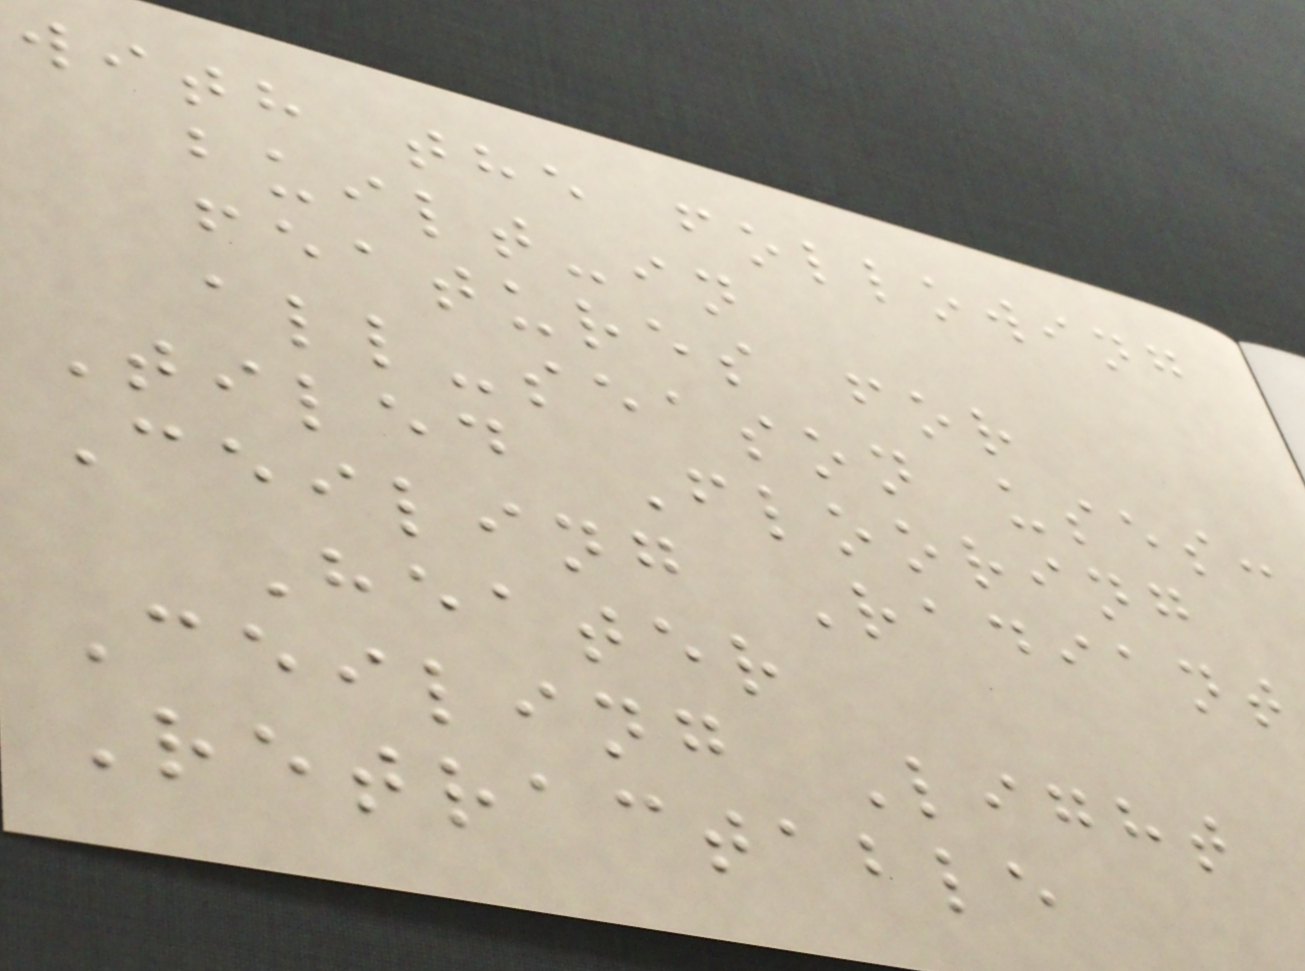with the following
built-in
features for
all-season uses:
Tiled Flooring
Ceiling Radiant
Heater
Ceiling Light
Retractable
